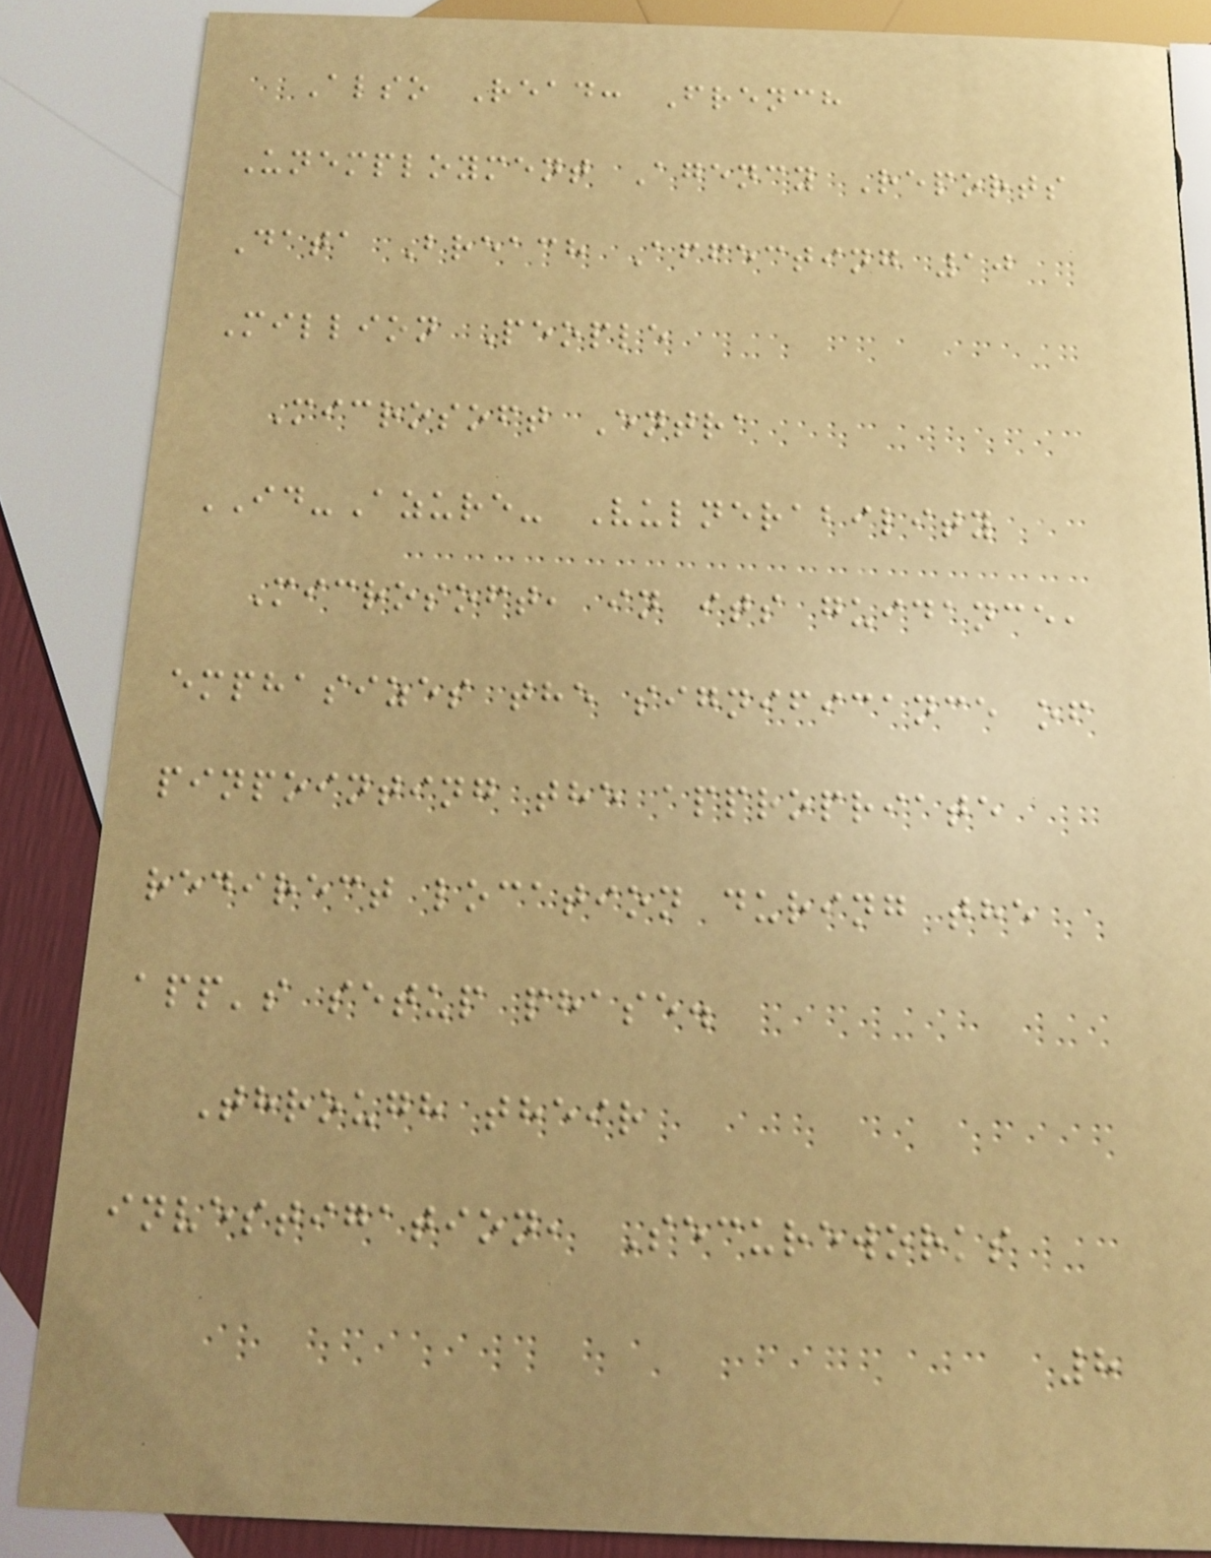Also Read: French
Unemployment Agency Reports
Data Breach Affecting 10
Million People
Microsoft Entra
ID-Azure- Vulnerability
Microsoft, in its guidance,
emphasizes the significance of
pinpointing the appropriate
redirect location during the
app's setup phase.
Through their
investigation, Secureworks
8
